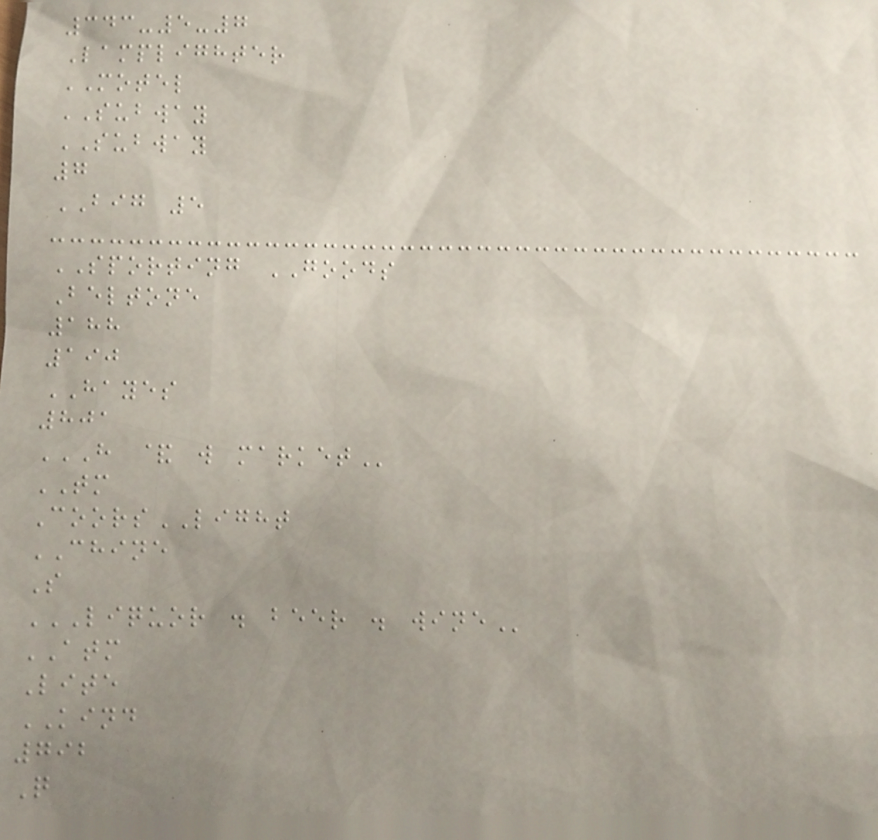343-5-7
Lamplighter
MOTEL
SUBWAY
SUBWAY
7
BIG 5
SPORTING GOODS
Beltone
188
190
HAYES
801
H & W MARKET
TM
CoorsLIGHT
CHINE
S
LIQUOR . BEER . WINE
ATM
Lite
KIND
792
Q
